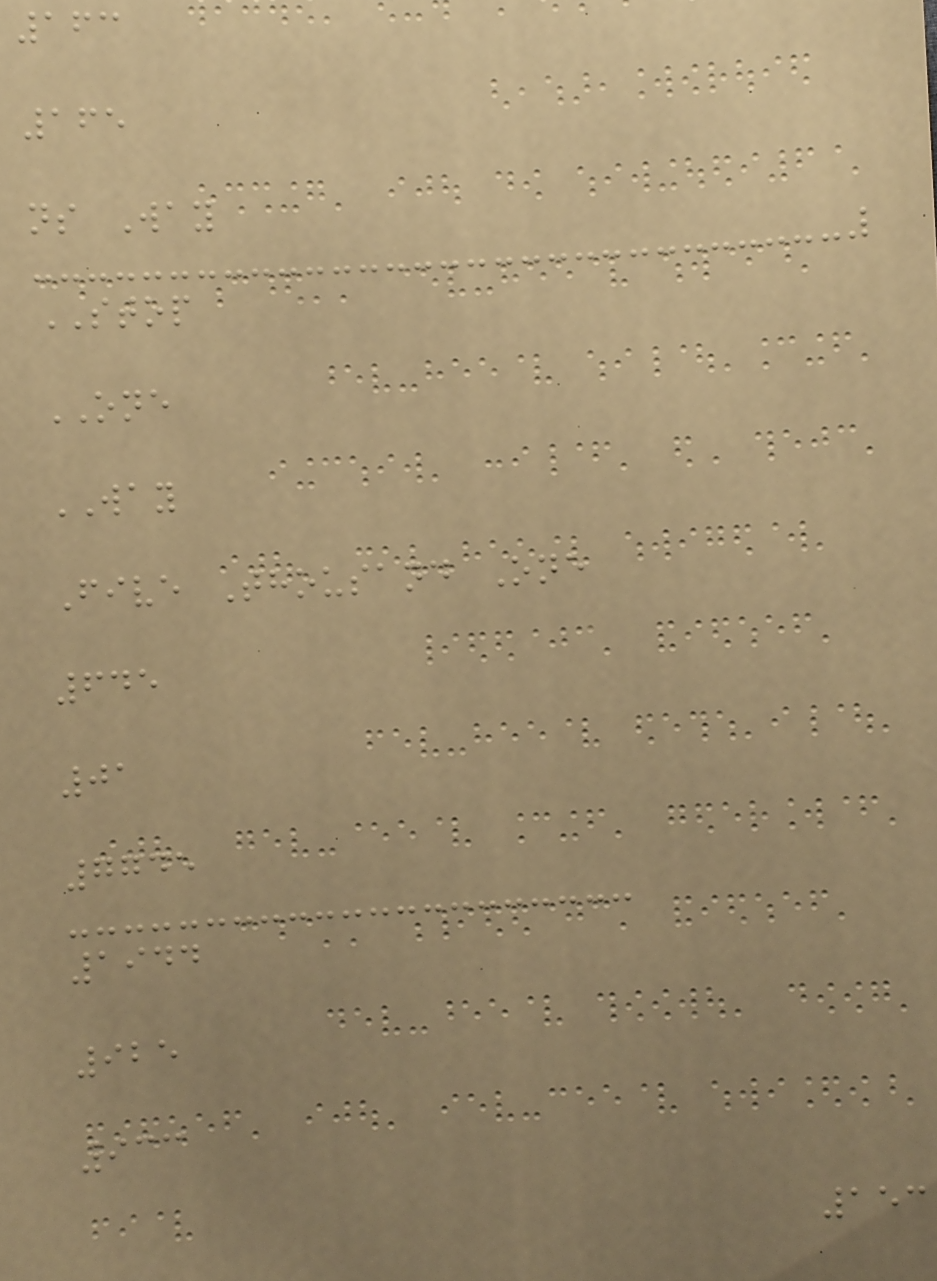163
165
ns Way
STOP
ONE
WAY
Five Thousand One
645
01
7745
1944
925
933
153
